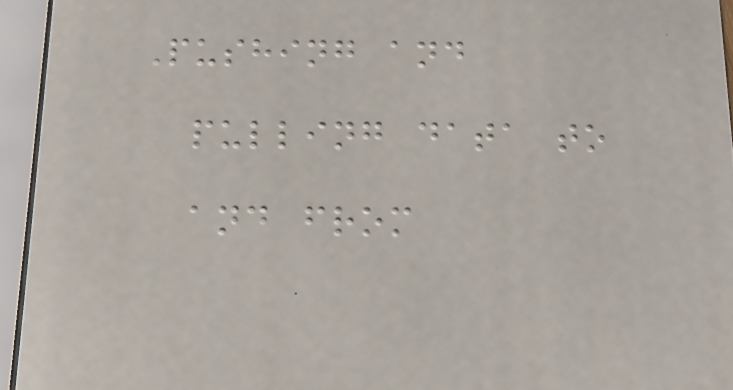Pushing and
pulling data to
and from
